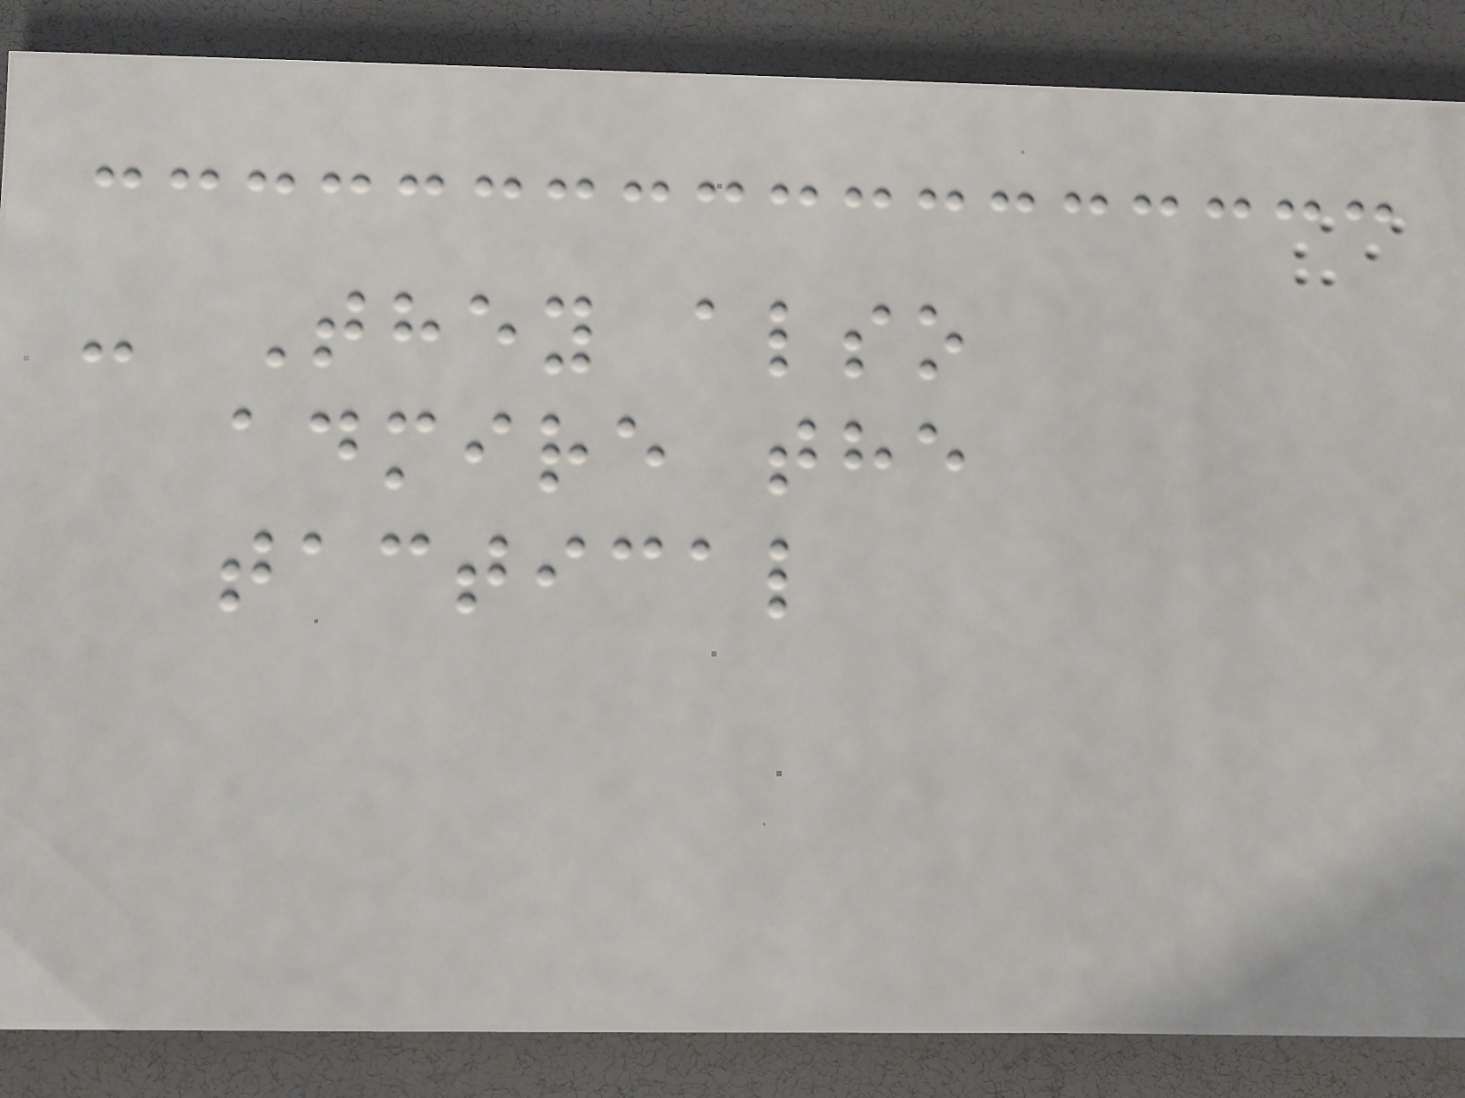- They also
admire the
tactical
